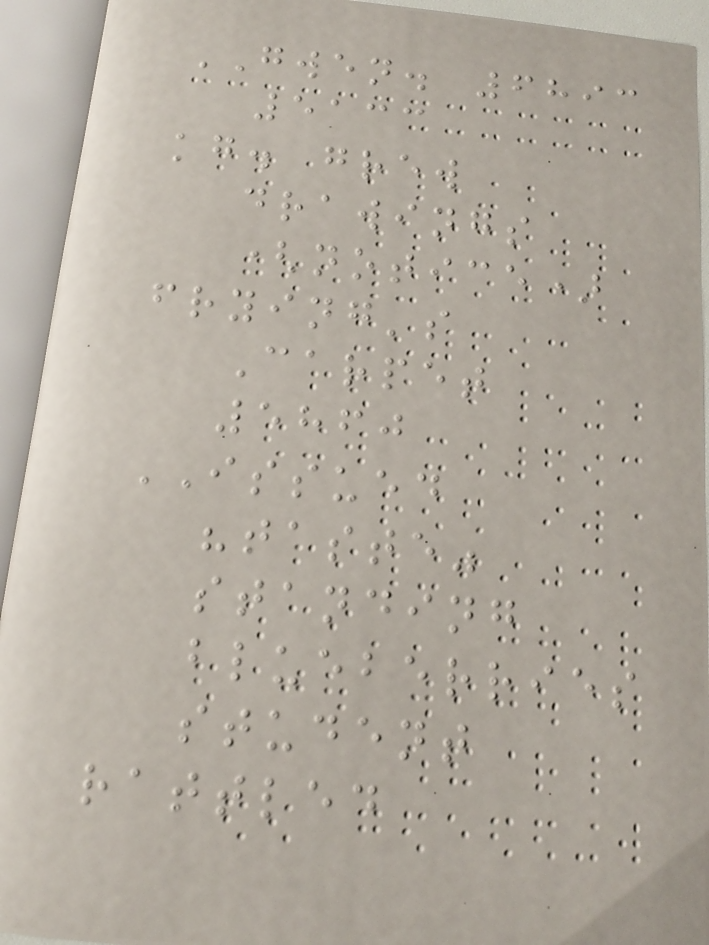GWEN. 6893
5133
kg. grew
drawings
(notice)
frying's
Carpet
5860
ISSUED
"taste"
standing
blueberries
student
rattled
